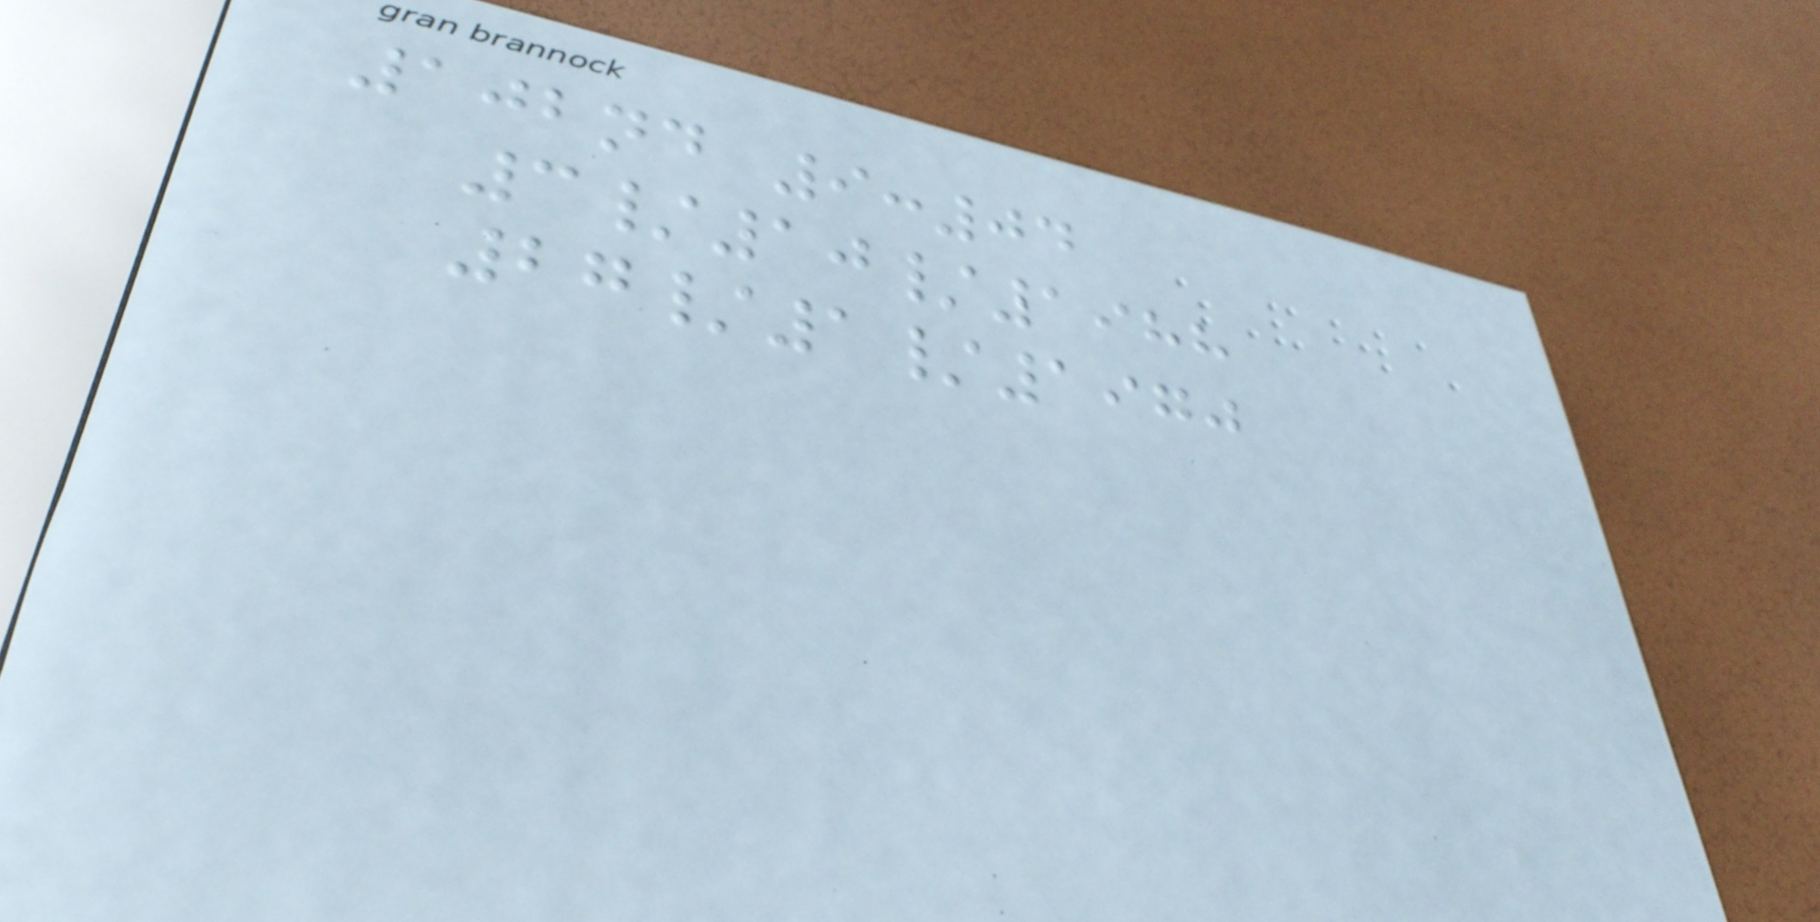102nd 9:04
3/10/1988
27/1/1970
